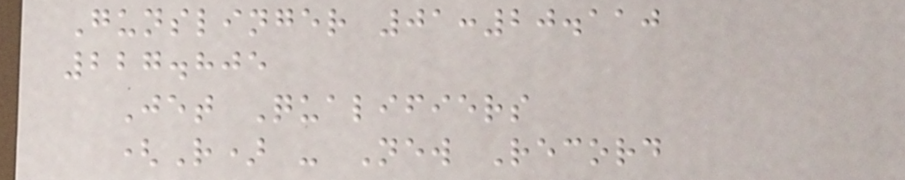Gunslinger 01:20.110
227.805
Jet Qualifiers
(R) - New Record
